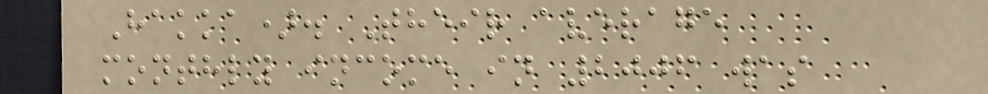Hakka). Their average
monthly income in 2006 was
